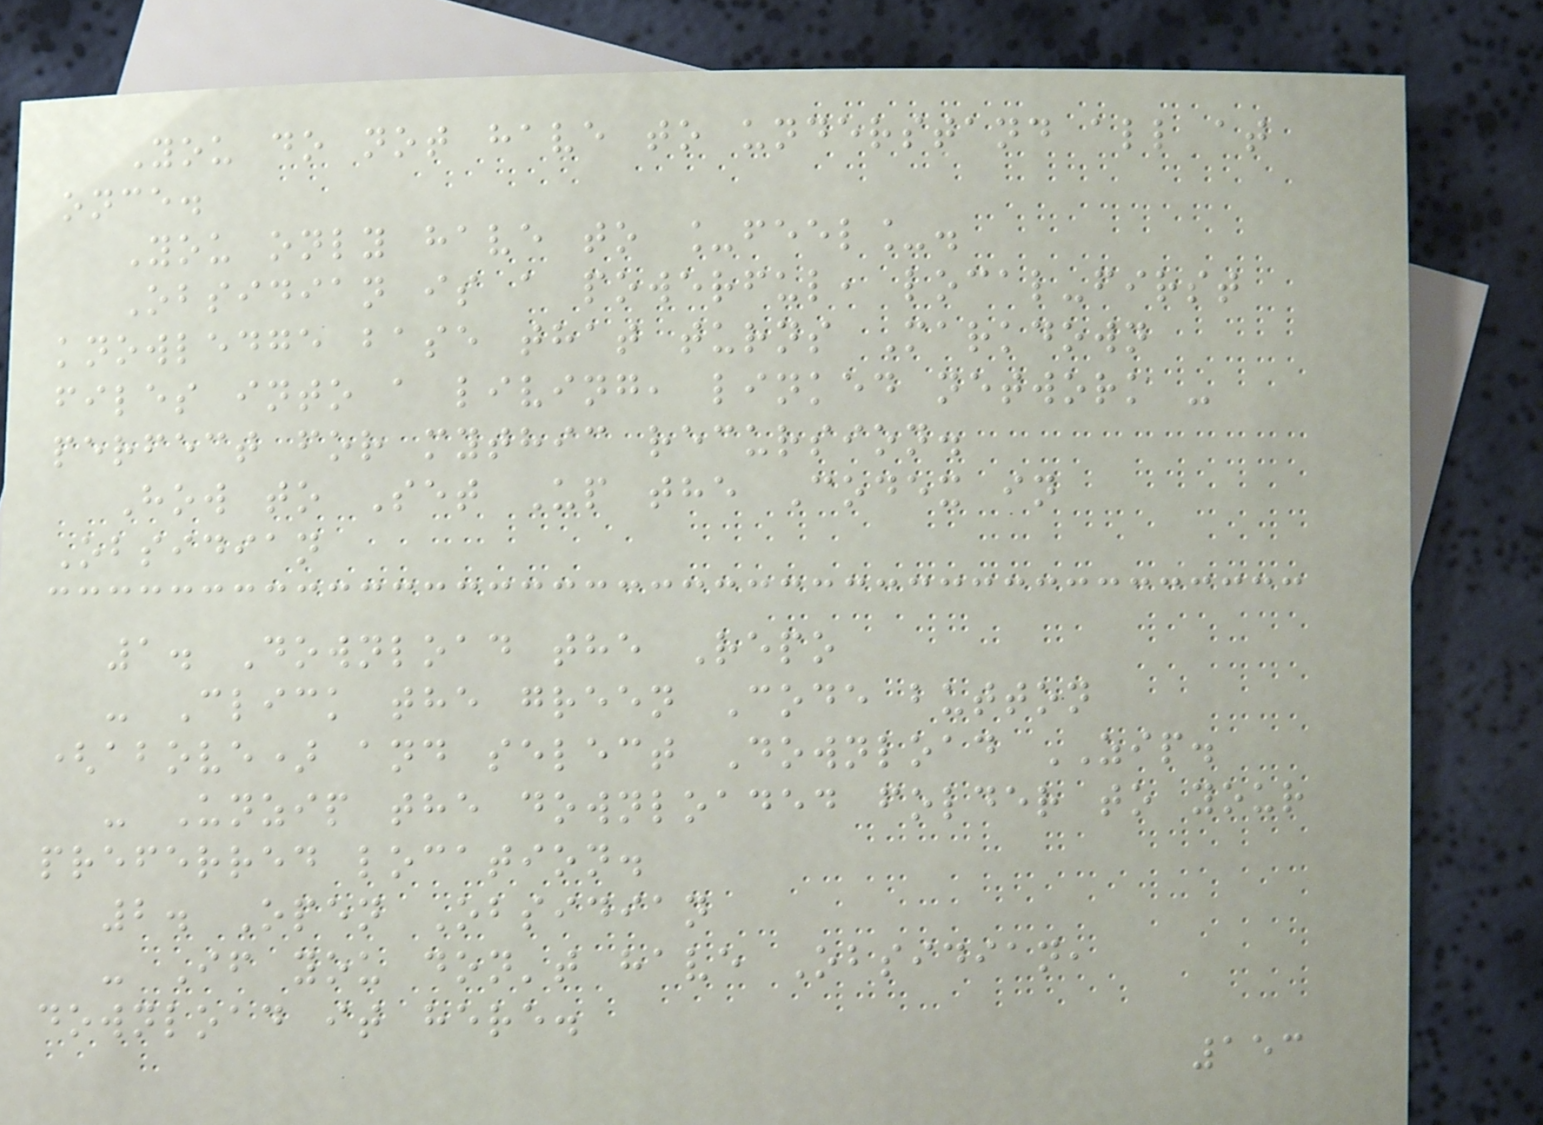You do not have to understand all at
once.
You only have to _feel_.
Obsidian is a powerful, local-first
knowledge base that turns Markdown
files into a living, linked network -
perfect for mythic recursion.
How to Set Up the Codex in
Obsidian
1. Download the Repo
- Click the green Code button
(above) and select Download ZIP.
- Unzip the downloaded folder to your
preferred location.
2. Open Obsidian
- If you don't have Obsidian,
download it here.
153
